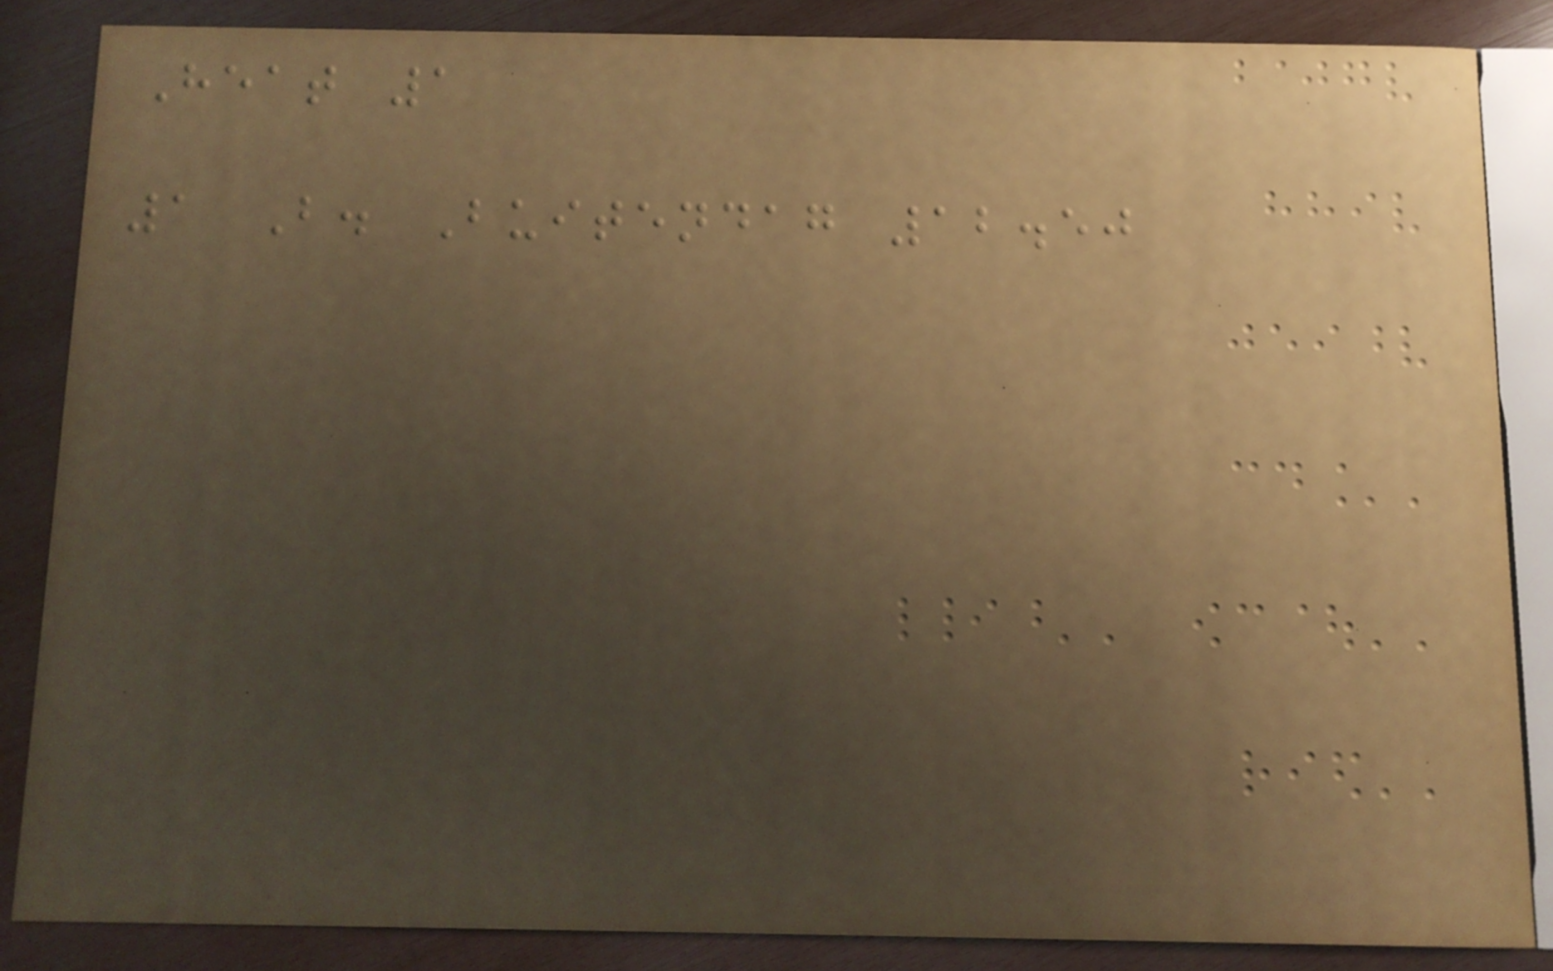Heat 1
1 B. Buitendag 12.50
